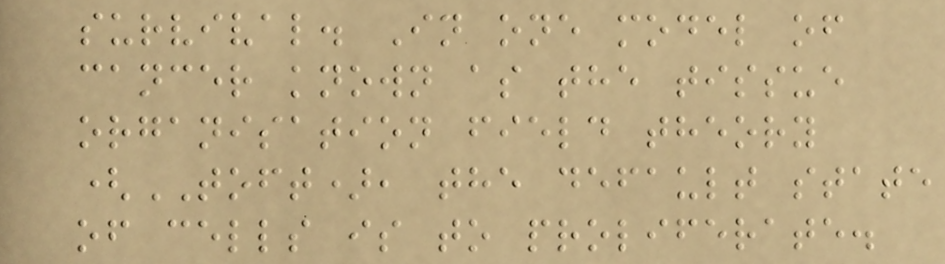survival. In one model of
cancer known as the tissue
organisation field theory
(TOFT), the default state
of cells is to proliferate.
